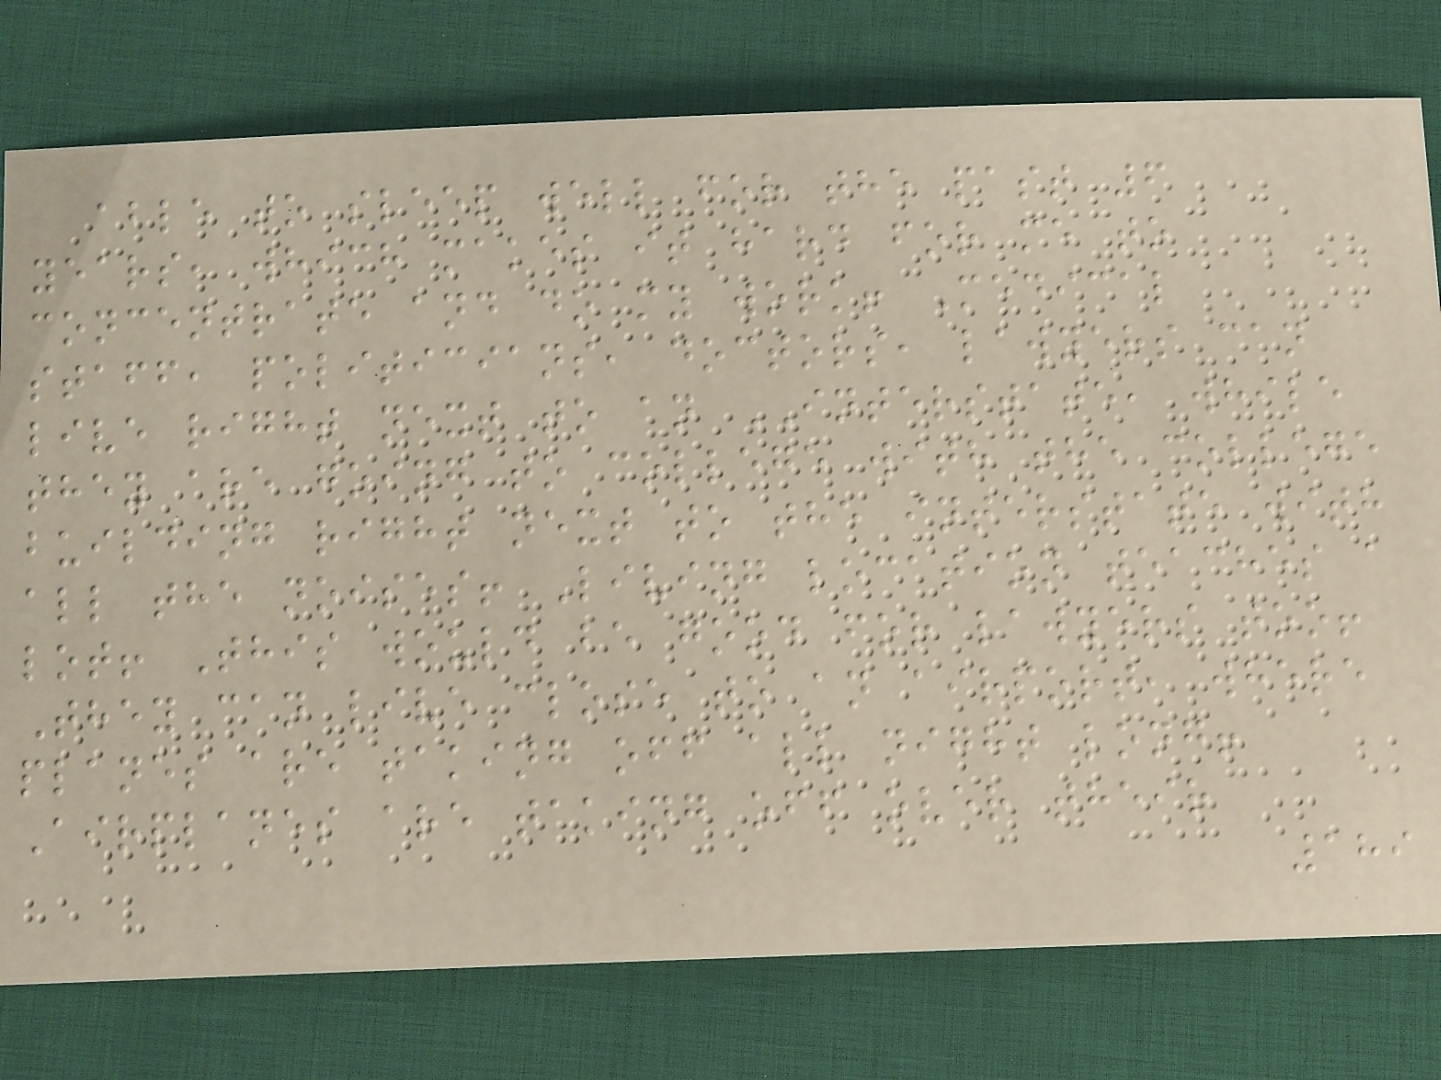able to sleep well for the past 6
years, which makes it hard for me to
concentrate and do my work! Medical
staff, politicians, doctors, lawyers can
live right next to an INTERSTATE, while
they are going to college with the college
building right next to the interstate with
all the noises! Living location teaches a
lot! This would be good for lawyers too!
They can live close to an airport, where
planes are taking off all night long!
Airplanes are taking off over their
189
